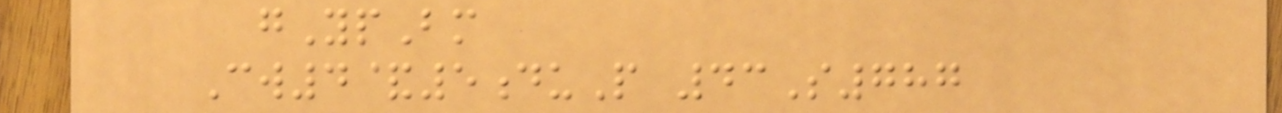gYpBm
Cw4&5duP 43S787
